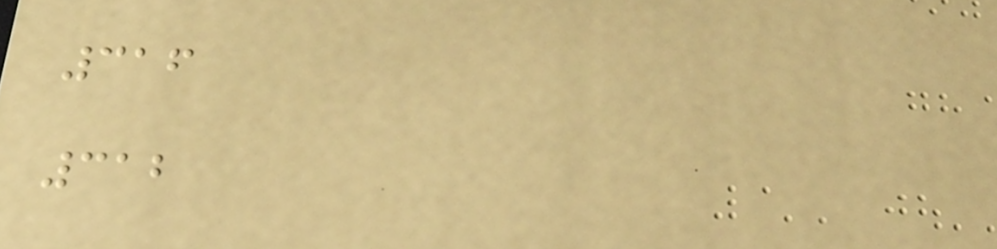316
312
